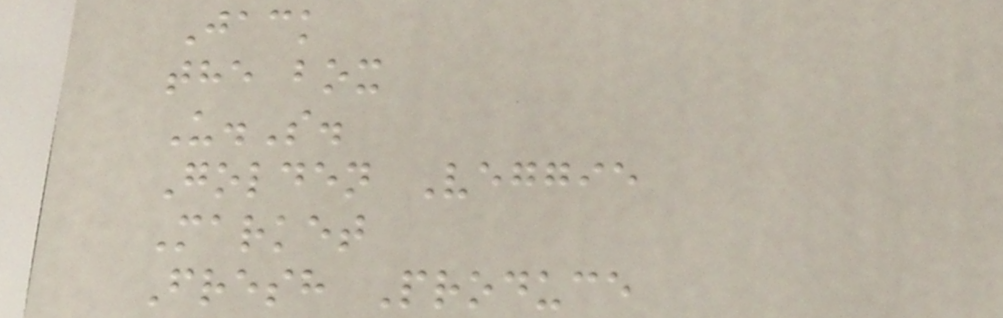Jack
the box
U.S.
Golden Veggie
Market
Fresh Produce
